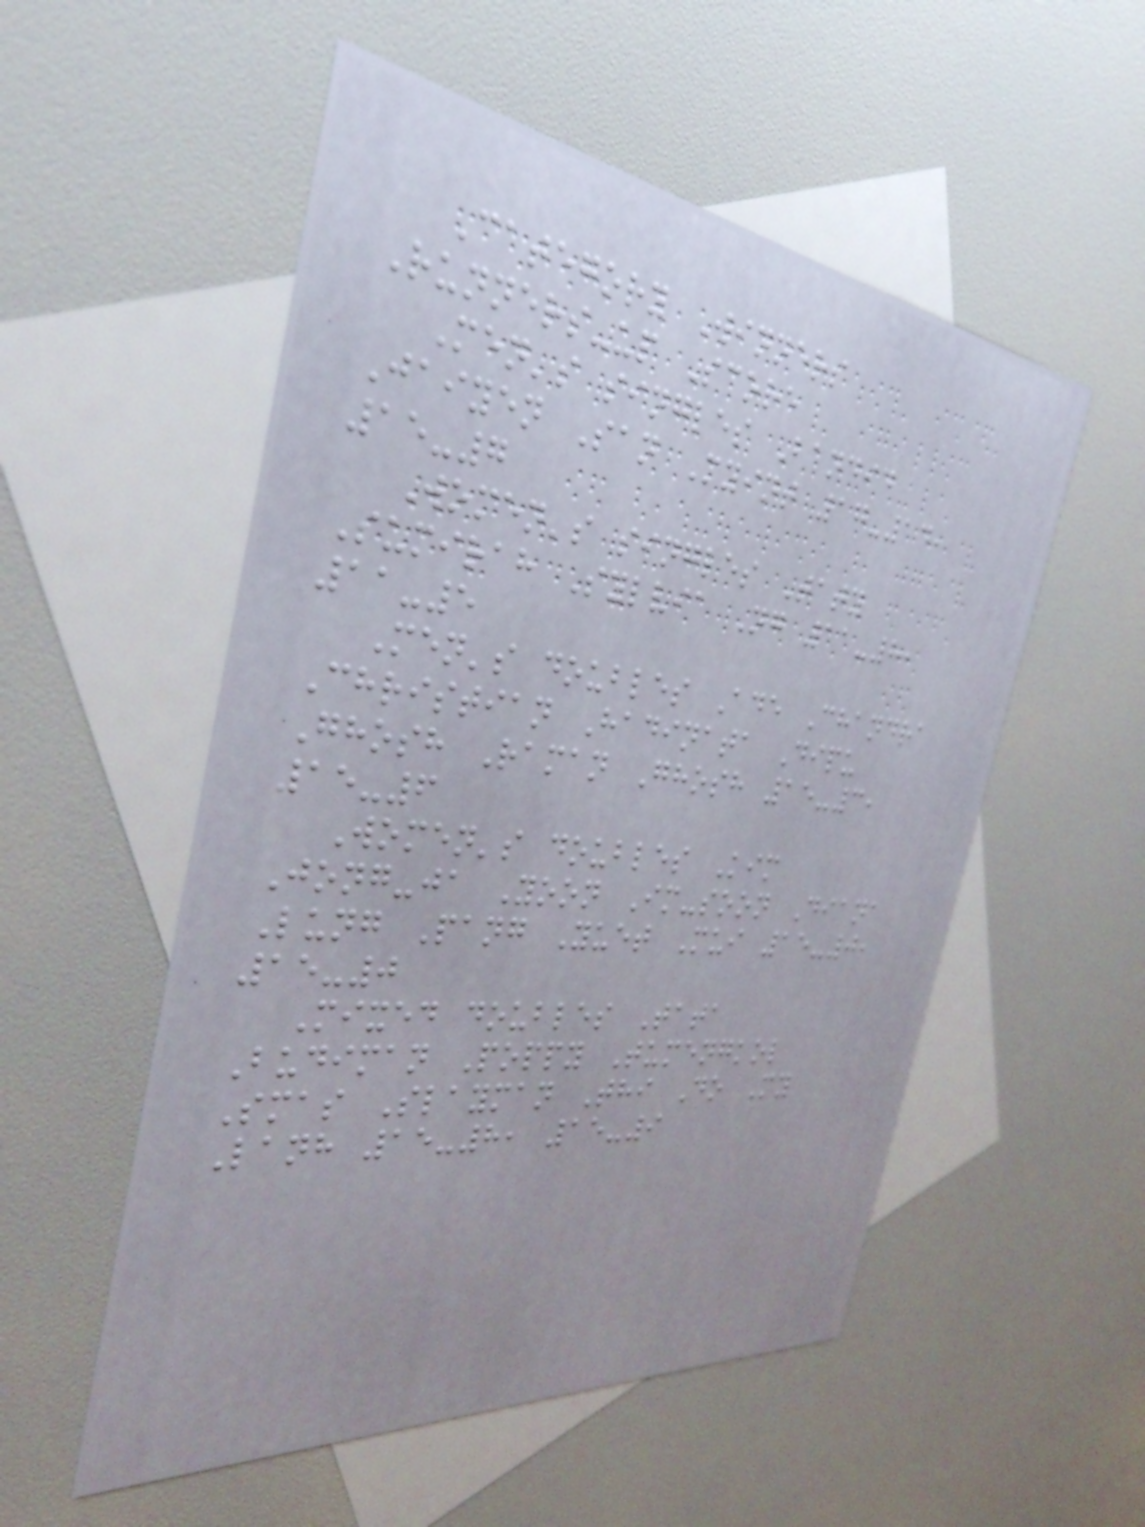Category Winners
Runners-up Score
Men's singles Bandid
Jaiyen San Myint 17-14,
15-7
Women's singles Taty
Sumirah Sylvia Ng 11-8,
11-5
Men's doubles Ade Chandra
Christian Hadinata Dipu
Ghosh Raman Ghosh 15-3,
15-6
Women's doubles Kim
Jong-ja Yoon Im-soon Diana
Lung Pang Yuet Mui 15-0,
15-0
Mixed doubles Tata
Budiman Poppy Tumengkol
Smas Slayman Thi Do My
Lanh 15-8, 15-9
